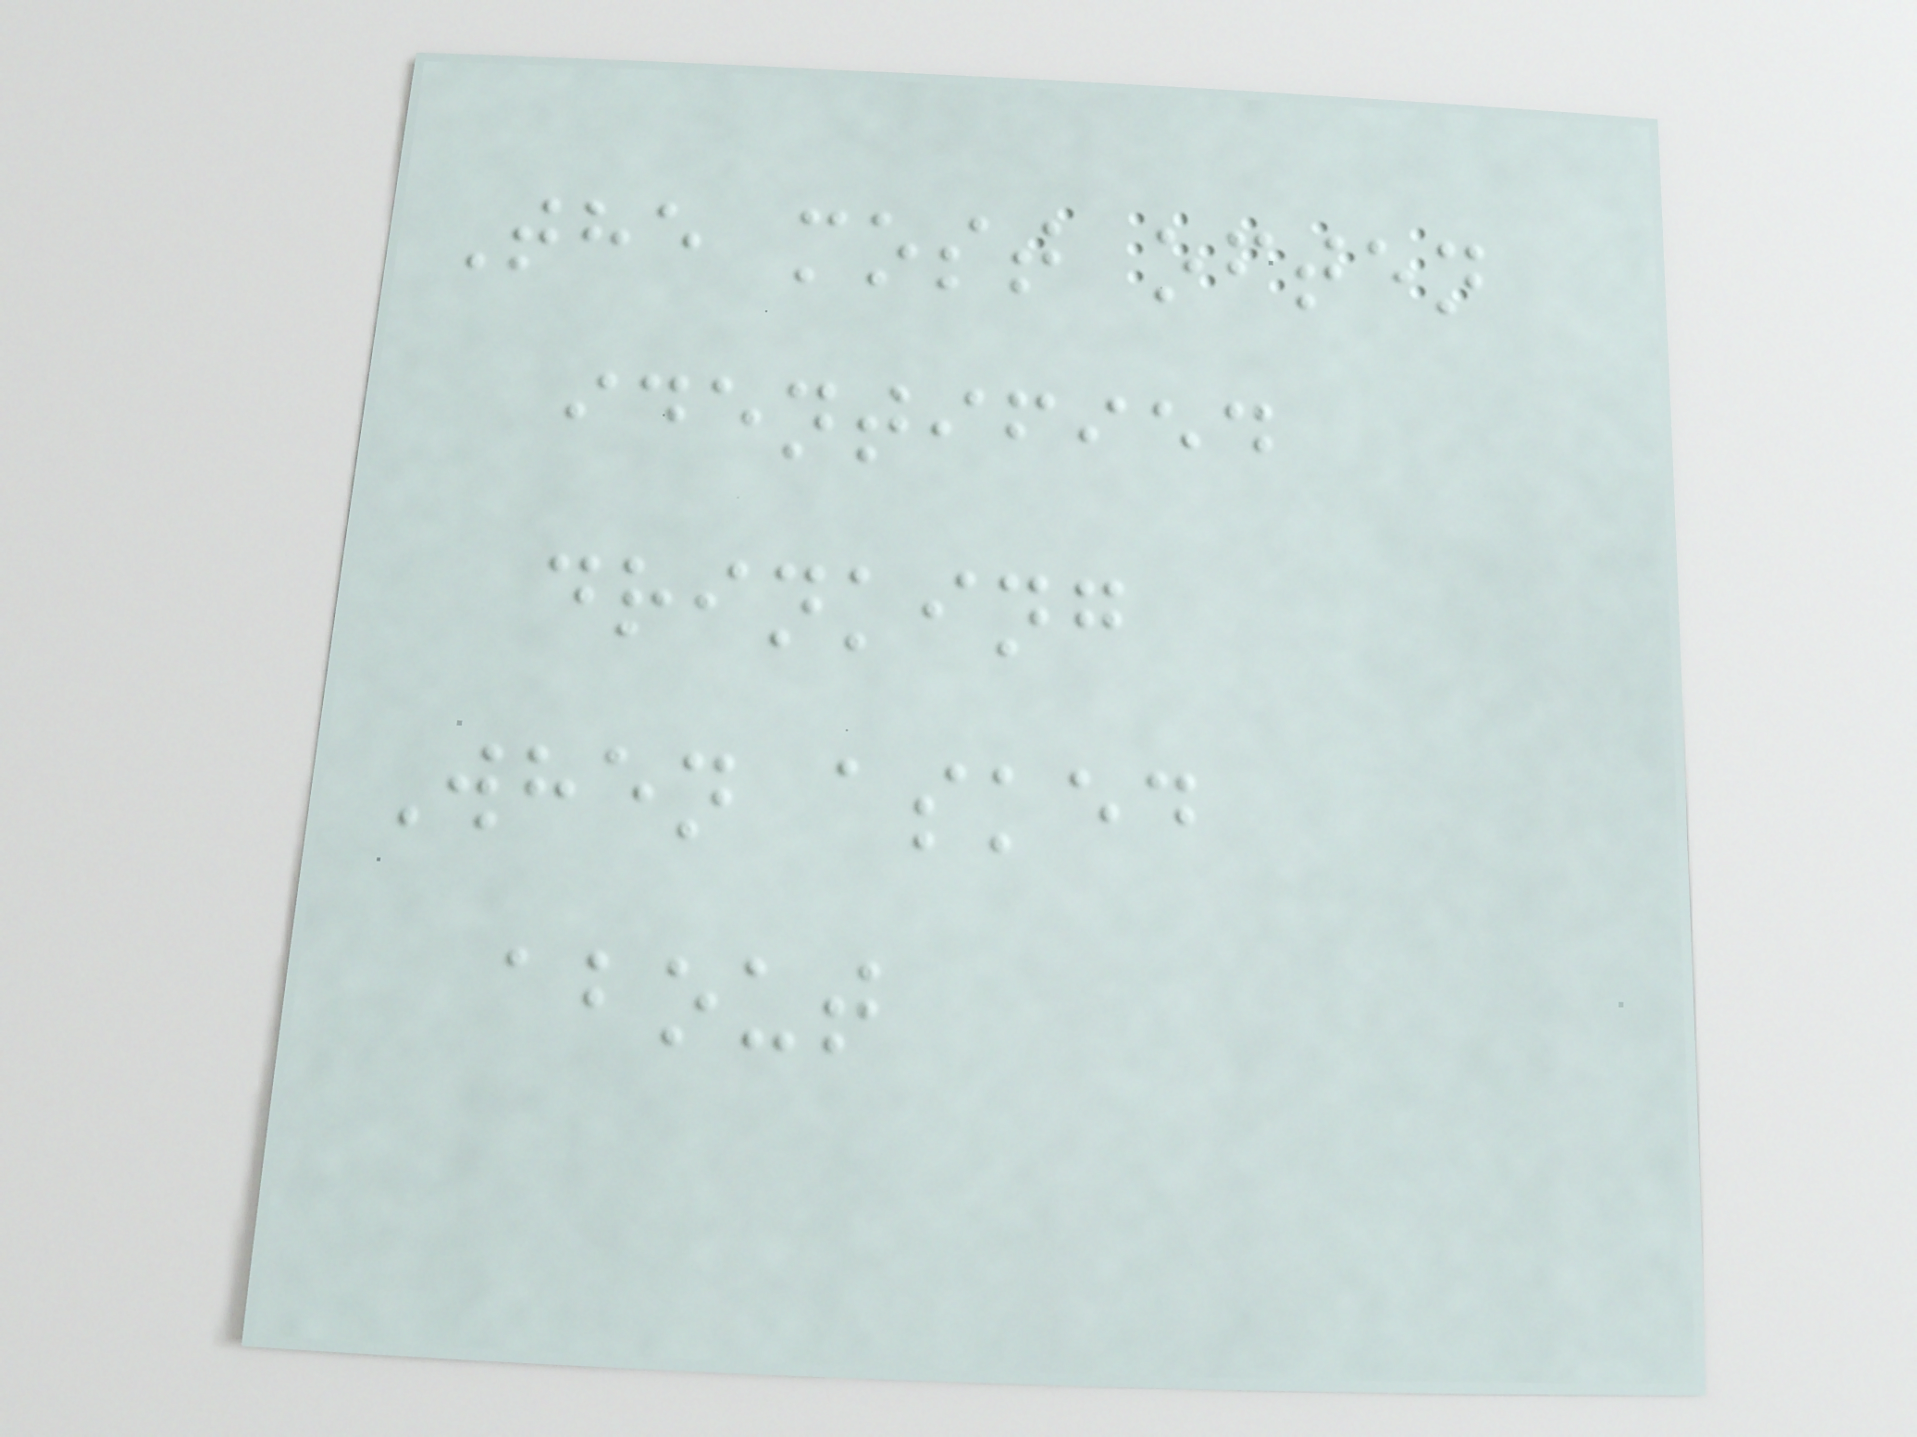The most often
identified
drinking
When asked
about
